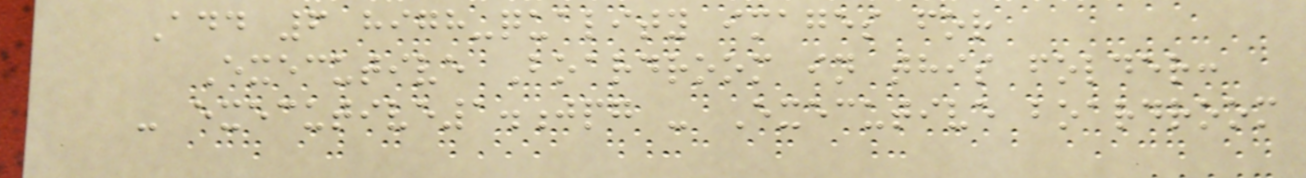Add 6 high-quality images for
Executive Boardroom in this folder:
- executive1.jpg - Executive boardroom
